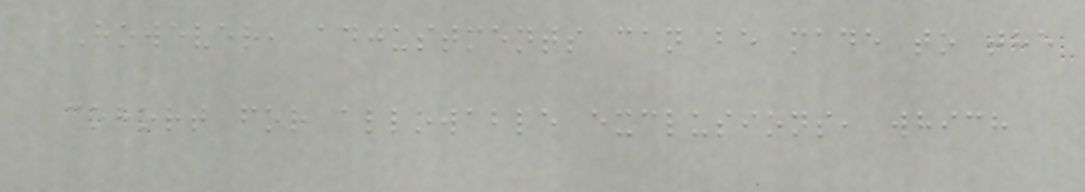However, adjustments can be made to the
cohort for allowable exclusions, which
